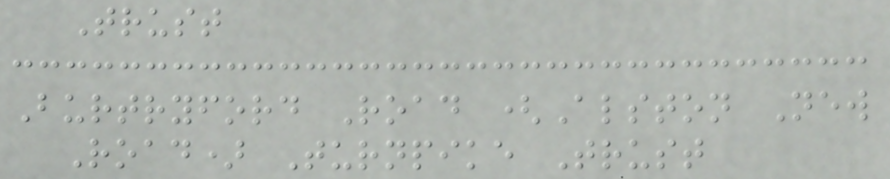Trust
Burtryford Road (Alston New
Road) Turnpike Trust
